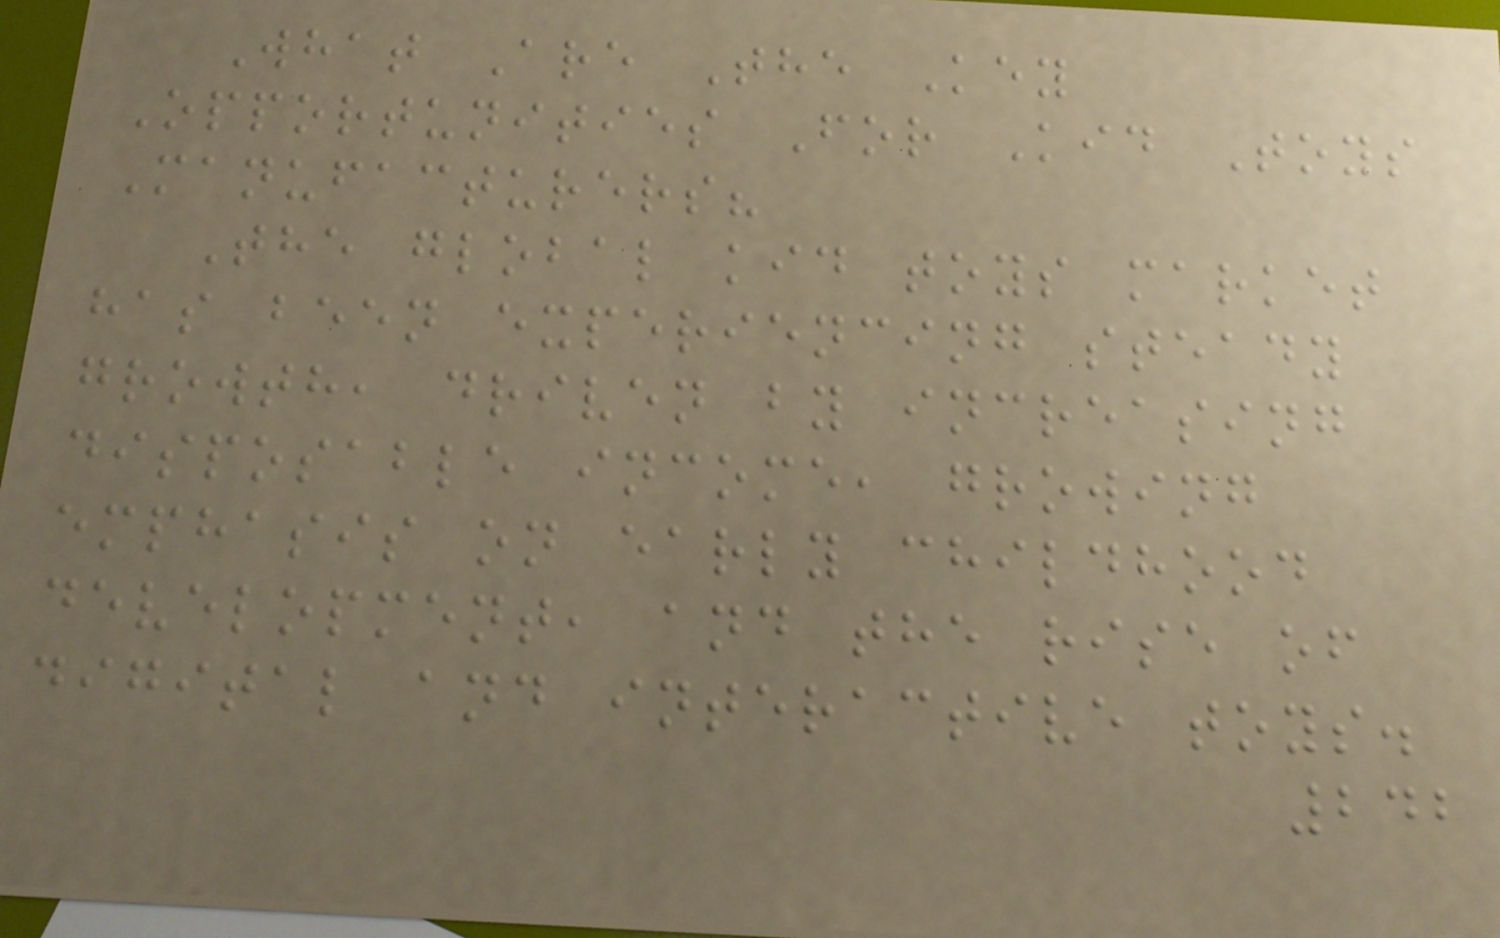What Are The Key
Opportunities For Kid Toys
Manufacturers?
The global kid toys market
has been experiencing steady
growth, driven by increasing
disposable income, growing
emphasis on early childhood
development, and the rise of
digital and interactive toys.
242
